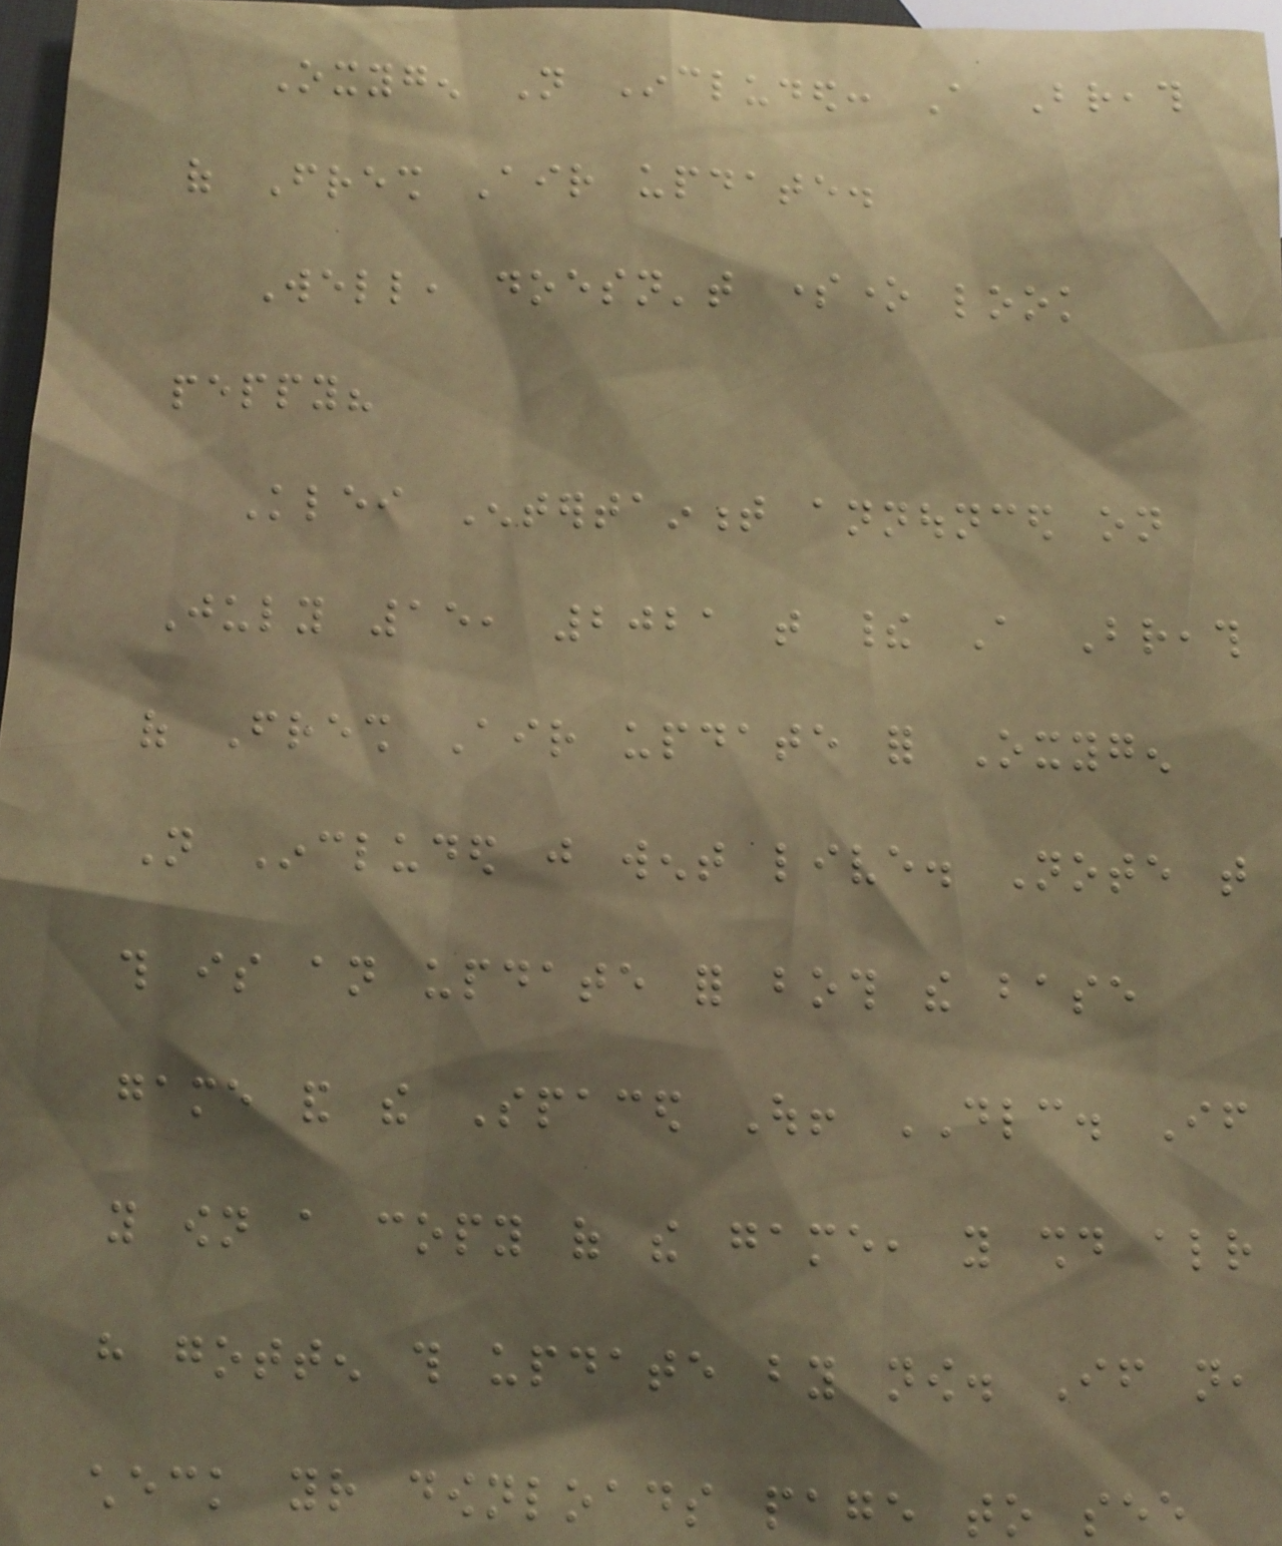Oxygen Not Included: A Breath
of Fresh Air update.
Well, doesn't someone look
peppy?
Klei Entertainment announced on
July 15, 2021 that their A Breath
of Fresh Air update for Oxygen
Not Included just went live. Note that
this is an update for both the base
game and the Spaced Out! DLC. If
you own a copy of the game, you should already
have gotten this update by now. If not,
check your downloads page to see
